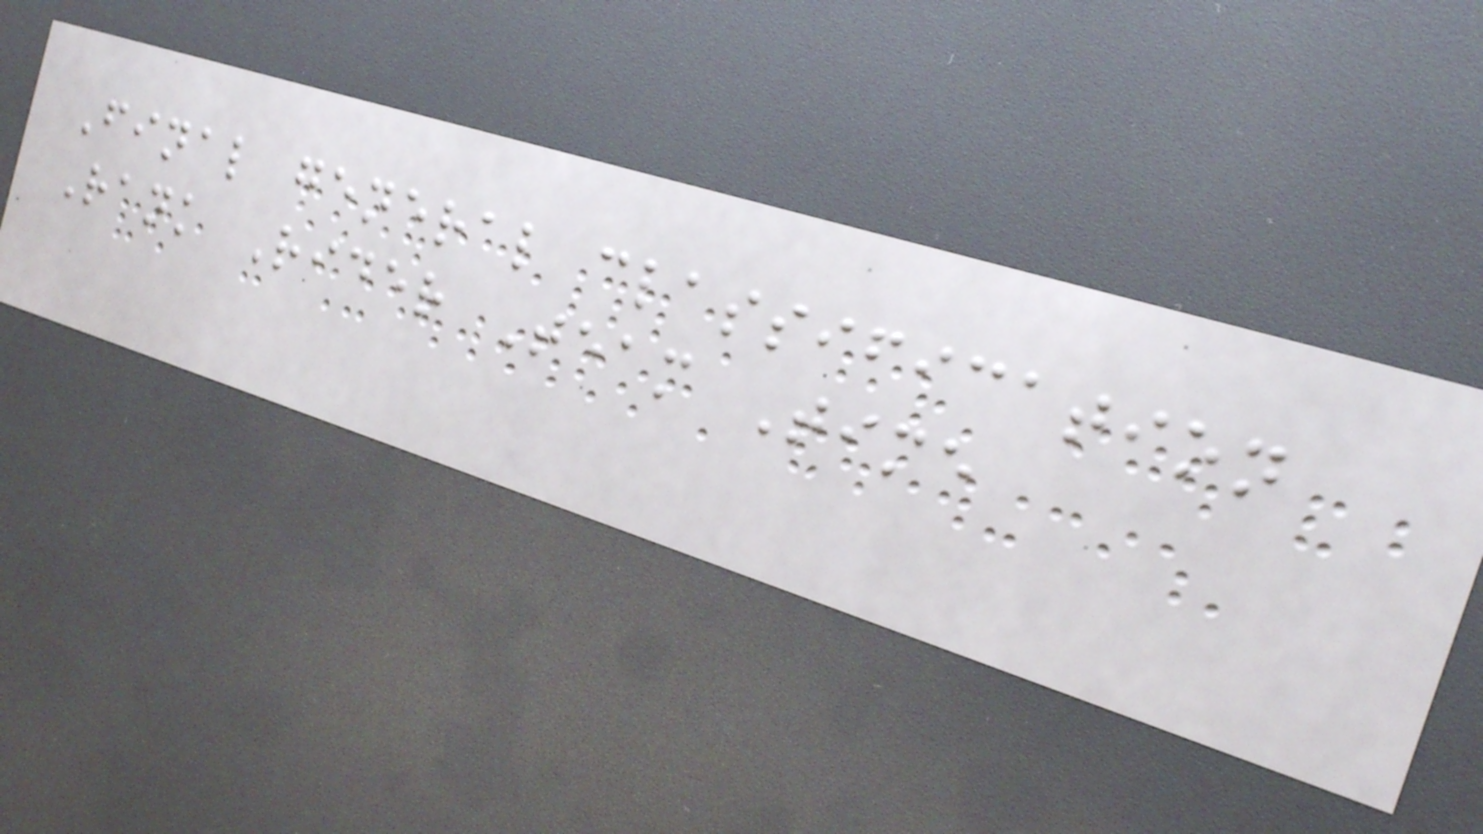Final general classification
Rank Rider Team Time
